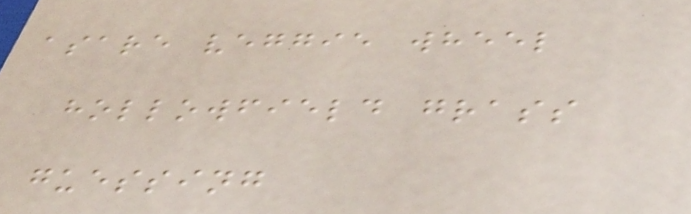asare veggie wheel
hollowfield grass
guessing
